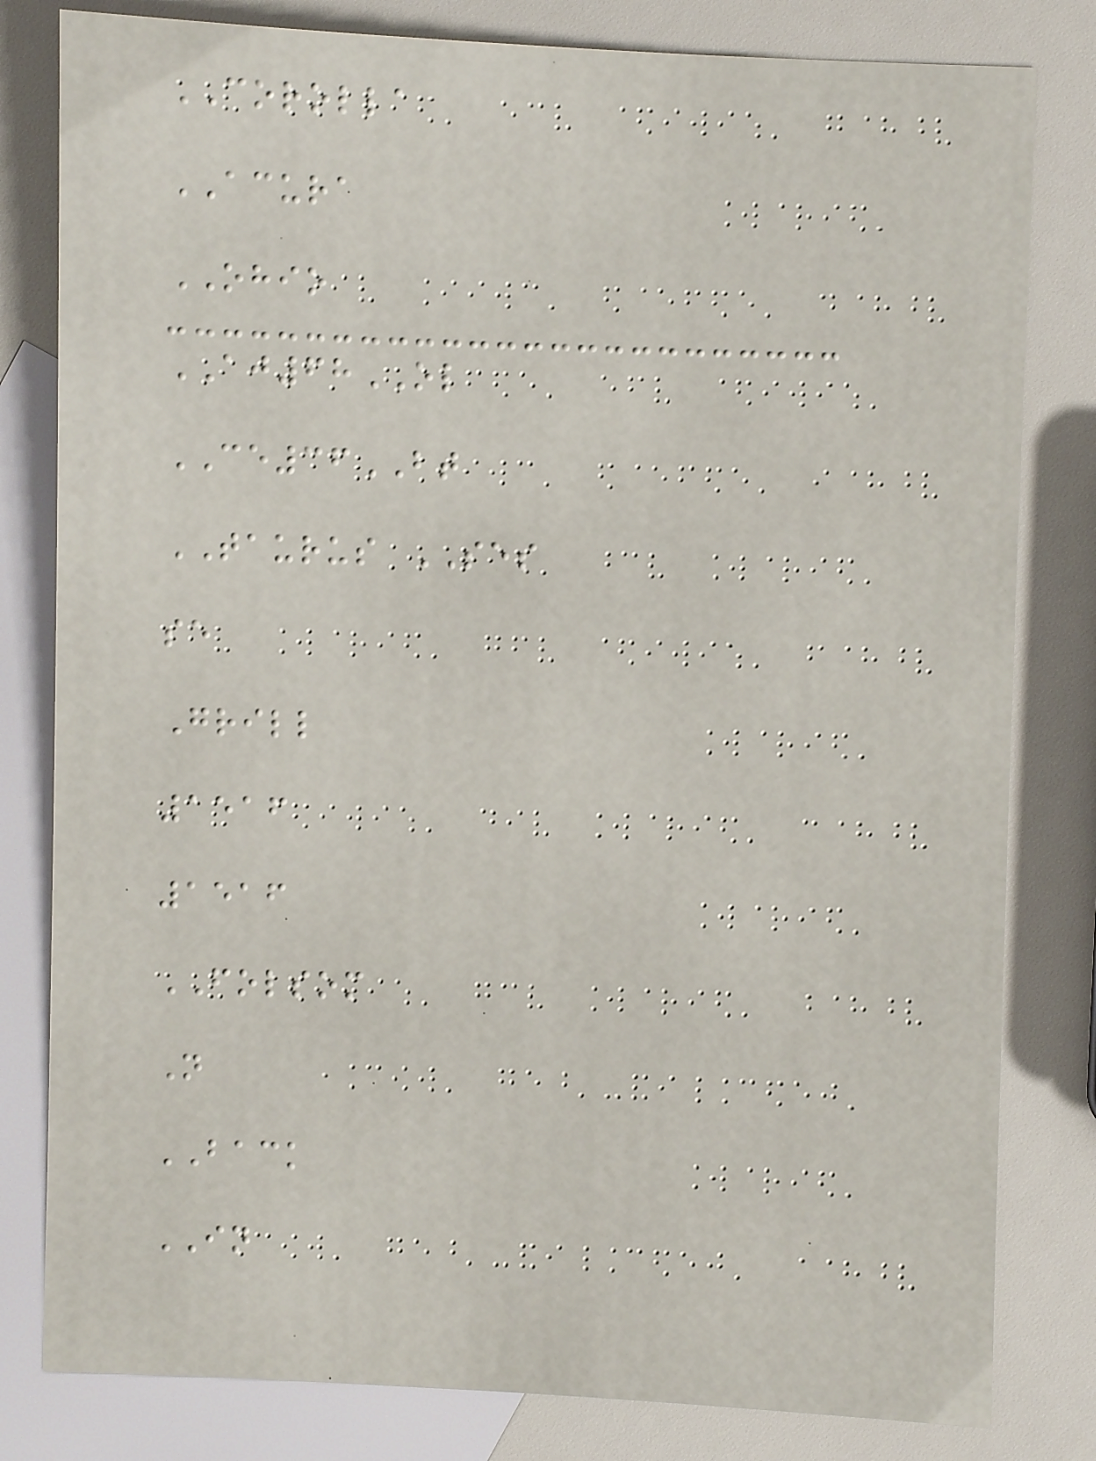COROLLA
ACURA
OHIO
AJ68OL
CE36BT
TAURUS SES
se
Grill
1516
1516
FOLSOM
N
BACK
IN
